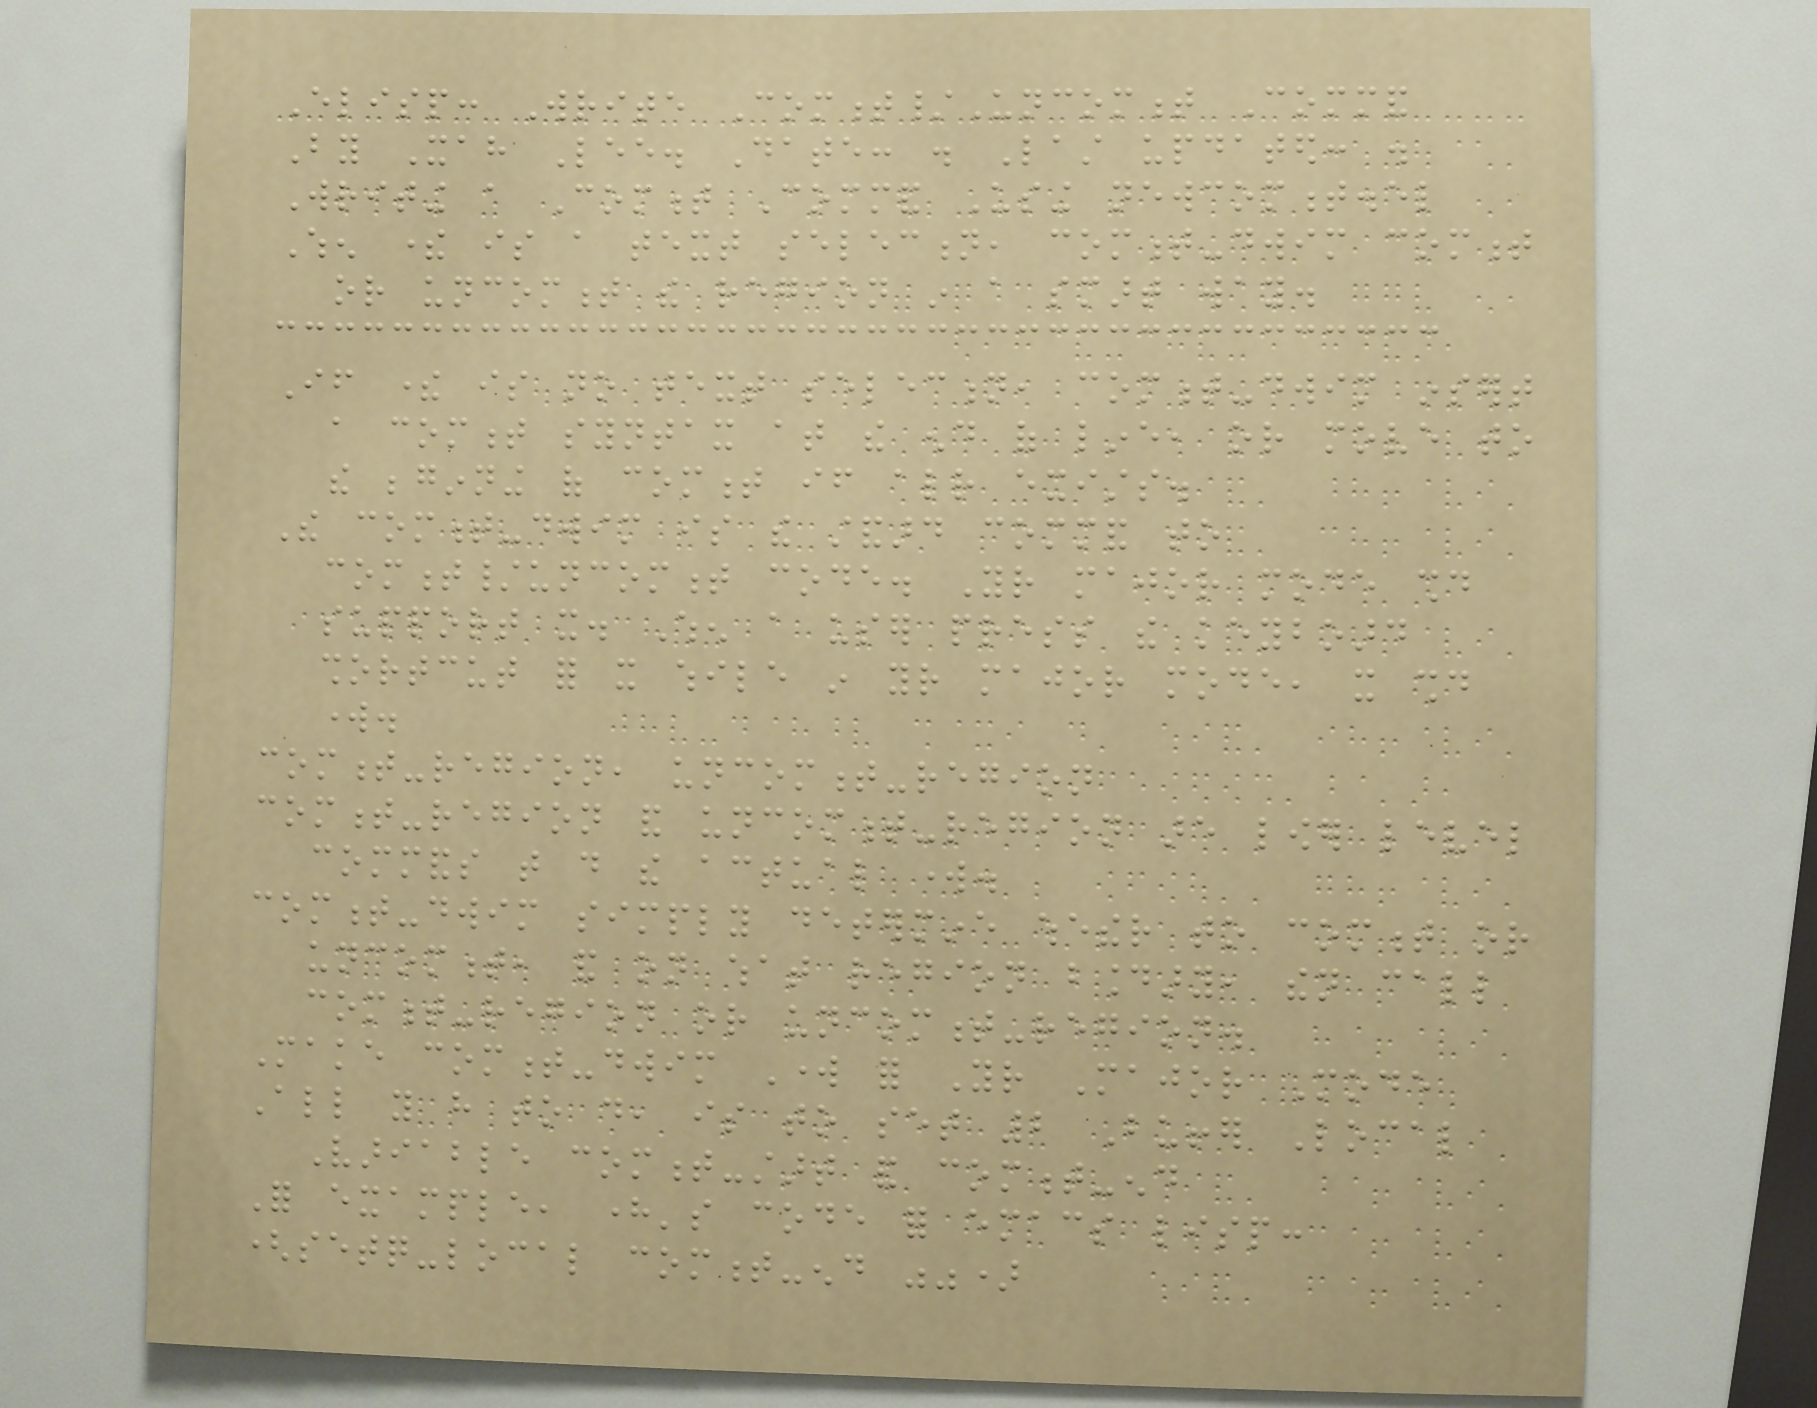Elisp: Write Comment/Uncomment Command
By Xah Lee. Date: . Last updated: .
Writing a Comment Command Using newcomment.el
When there is a text selection, comment-dwim comment
or uncomment the region in a smart way.
If there is no text selection, comment-dwim insert
a comment syntax at the end of line, or move to
the beginning of comment if already exists.
The comment-dwim is the standard command to
comment/uncomment code. Your major mode should
support it. When a user press the keyboard
shortcut for it while in your major mode, it should
work.
comment-region, uncomment-region
comment-region and uncomment-region are lower level
commands that do the actual work.
comment-dwim simply determine whether to comment or
uncomment, and on what region boundary, then call
comment-region or uncomment-region.
Make comment-dwim Work for Your Major Mode
All you have to do, is to set 2 Buffer Local
Variable comment-start and comment-end
For example, here's code for emacs lisp:
(setq-local comment-end "")
